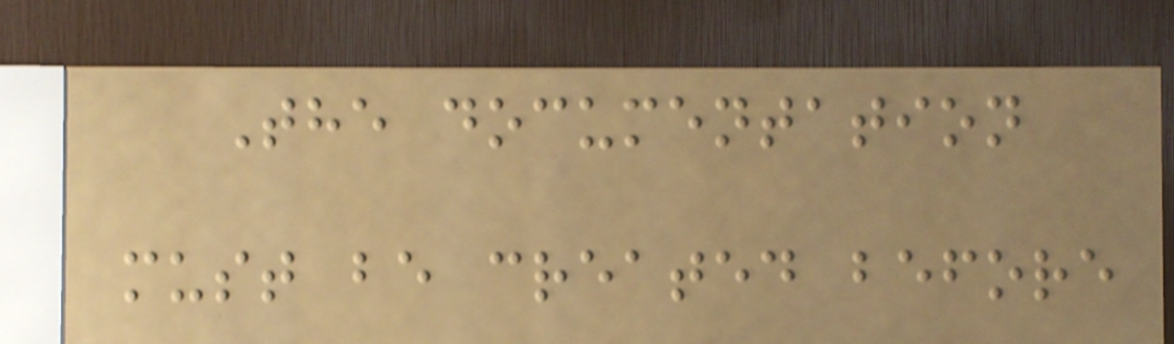The documentation
must be created before
